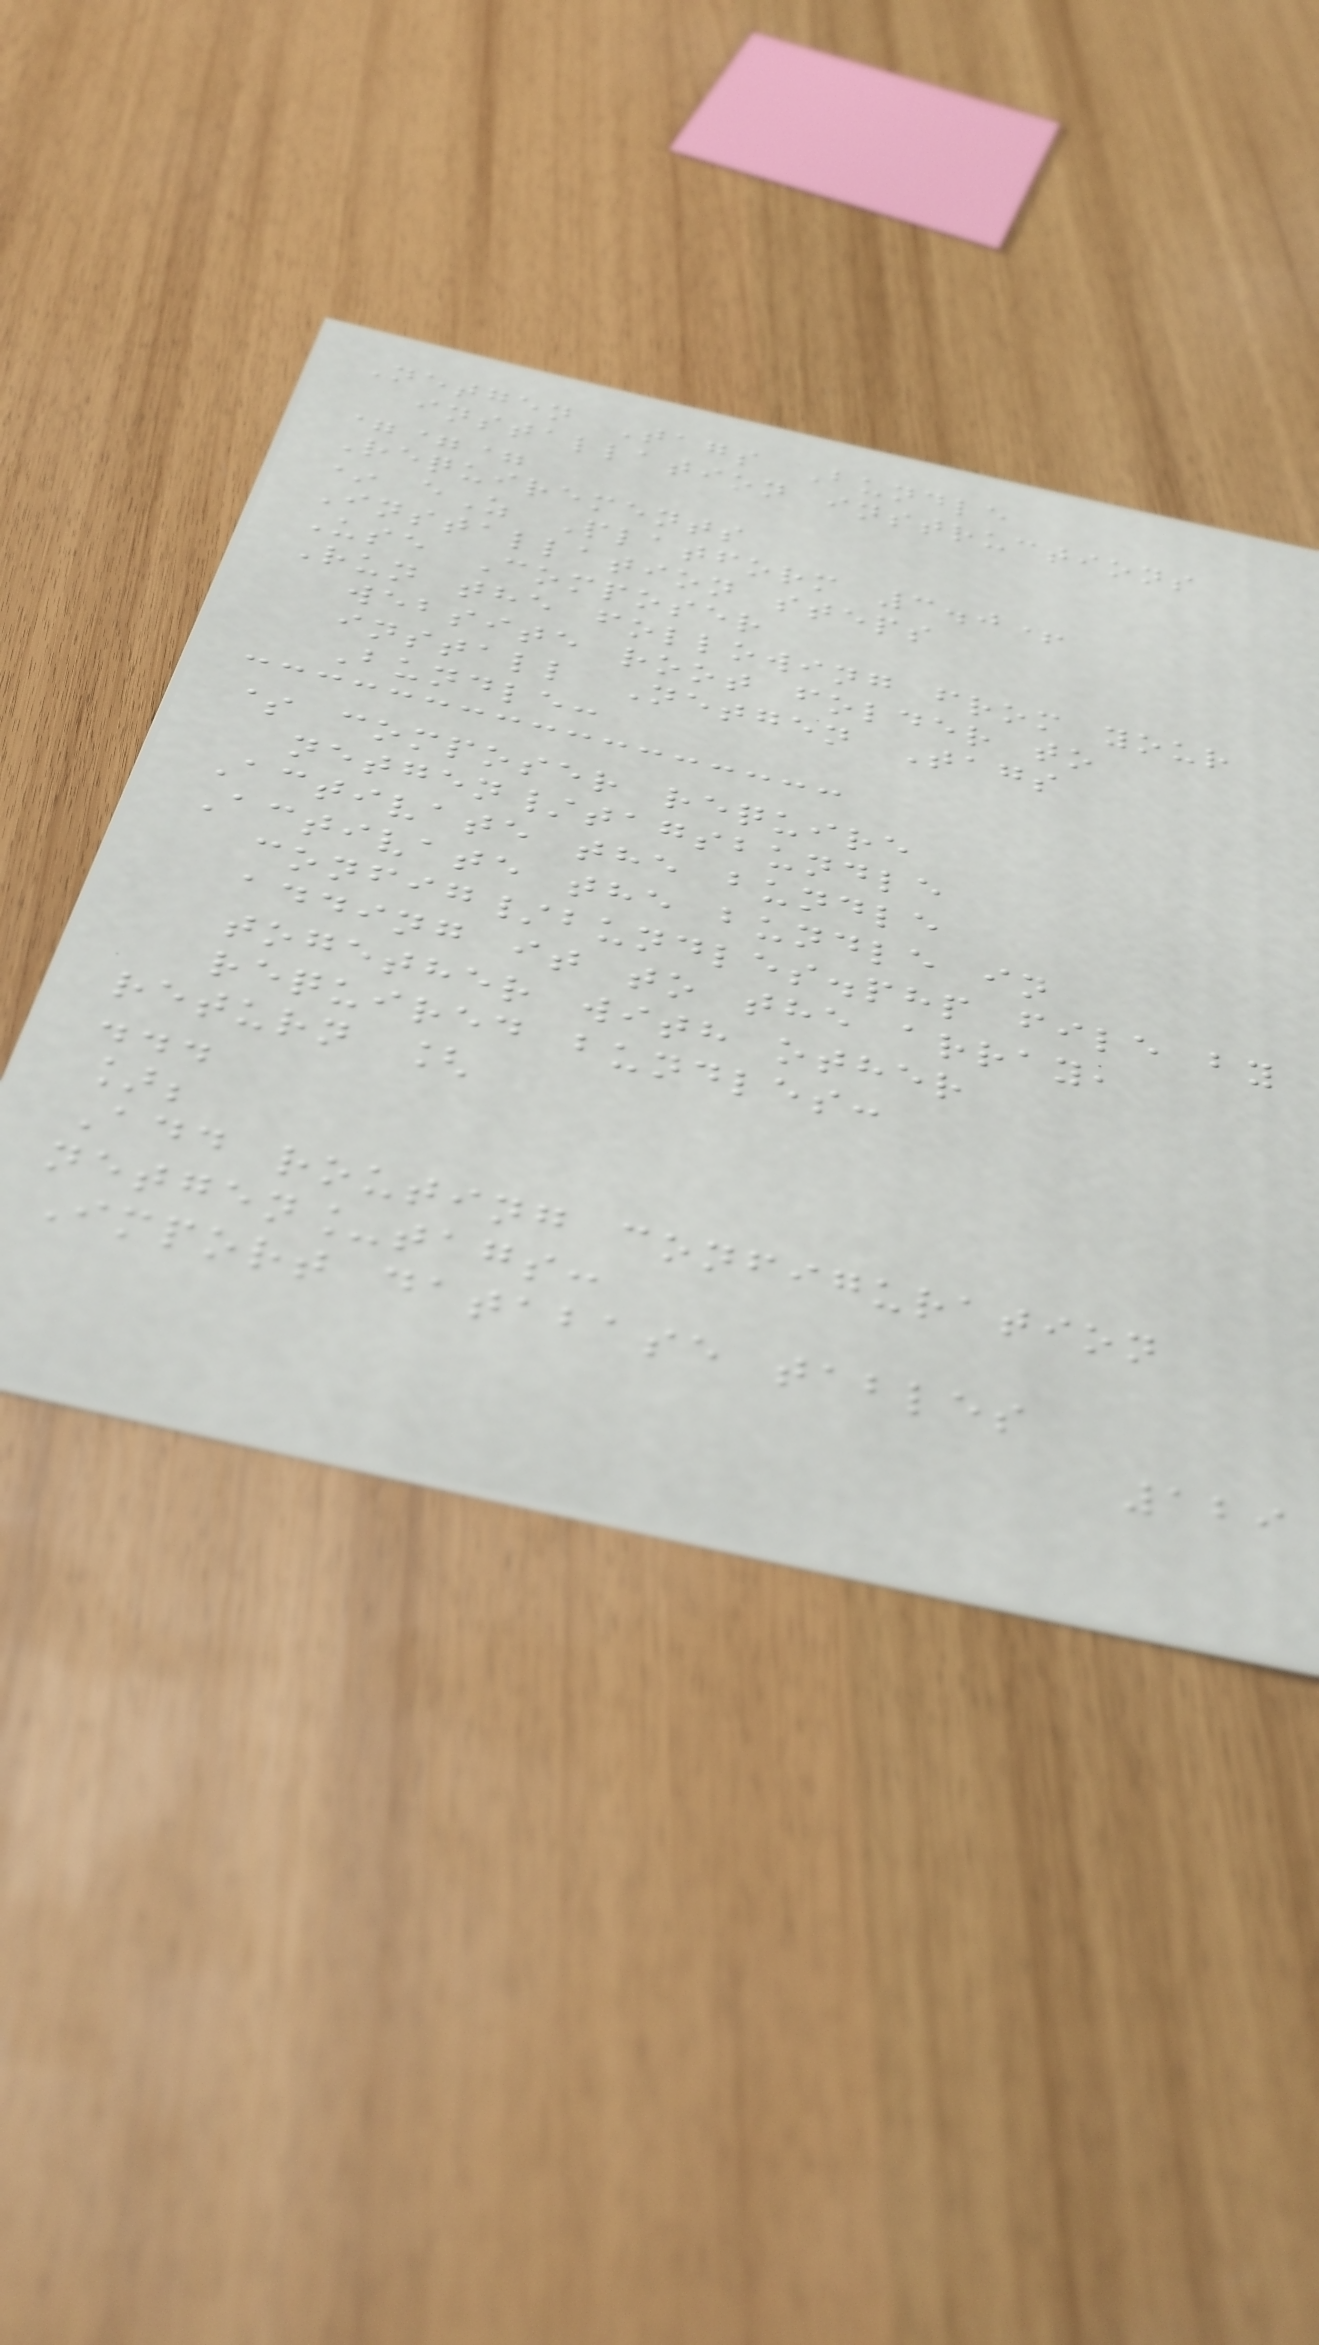Netgen Tags Bundle
installation instructions
===
Requirements
* eZ Platform 3.0+
Installation steps
Use Composer
Run the following from your
website root folder to
install Netgen Tags
Bundle:
$ composer require
netgen/tagsbundle
Activate the bundle
Activate the bundle in
config/bundles.php file by
adding it to the array,
together with other
required bundles:
return [
...
];
Add routing configuration
netgen_tags:
Import database tables
129
